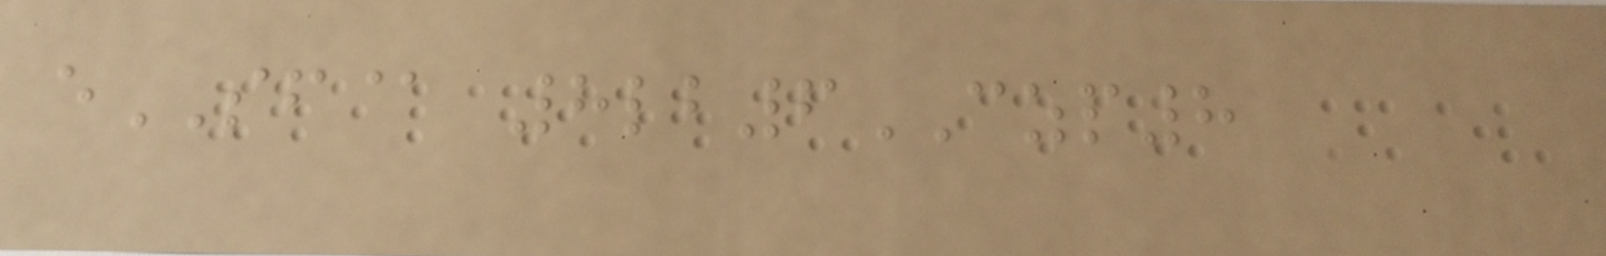eSF@ 8lb6CZP8
